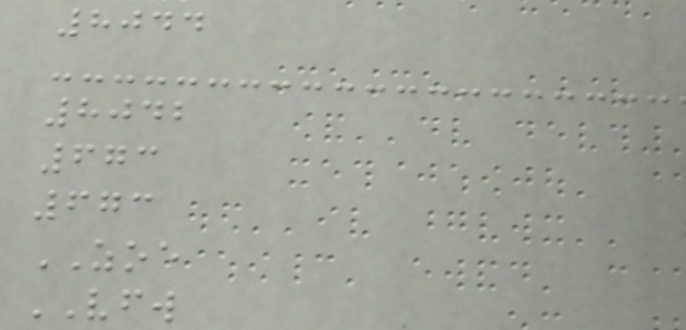8044
8042
673
673
ZOE
VFW
